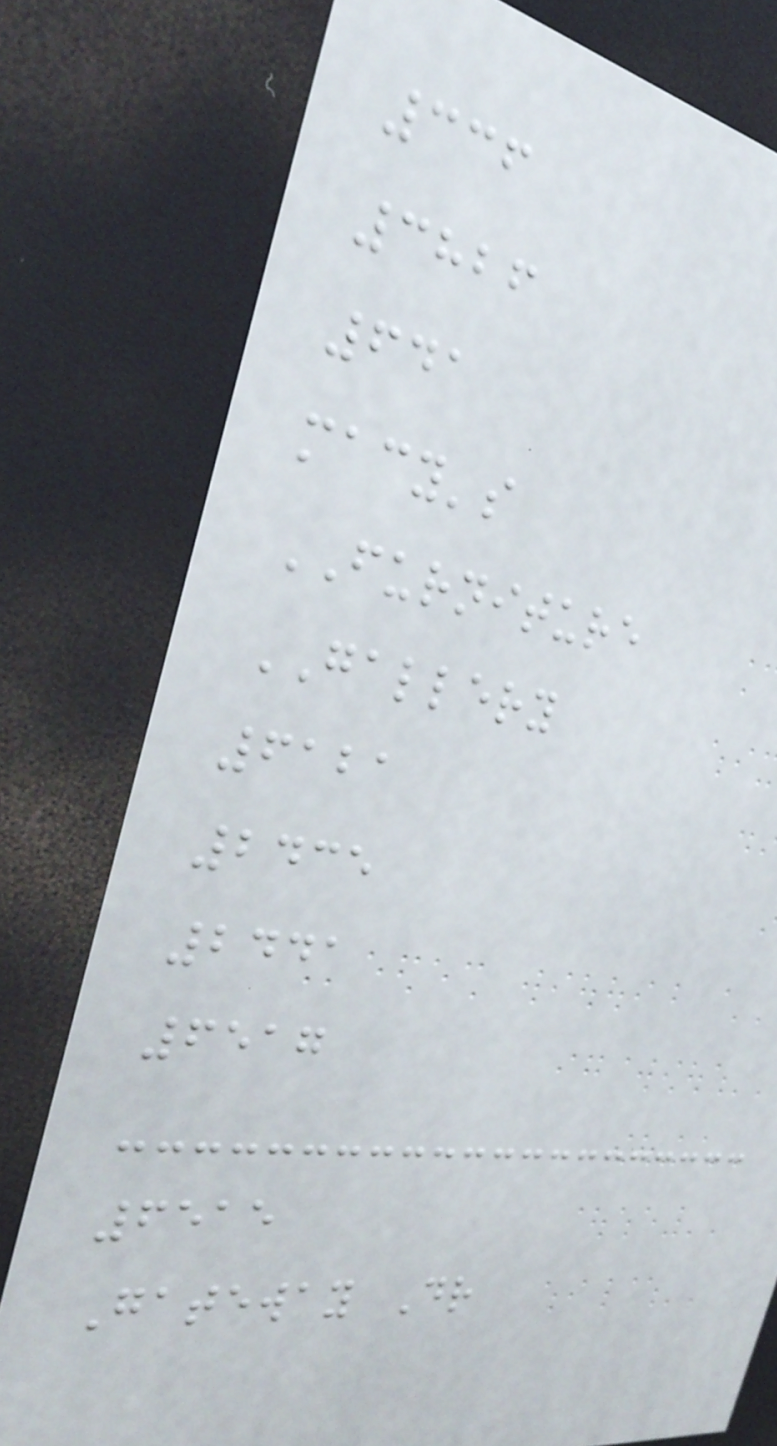336
3826
641
macy's
FURNITURE
GALLERY
6121
2435
2441
6517
6515
Gateway Dr
